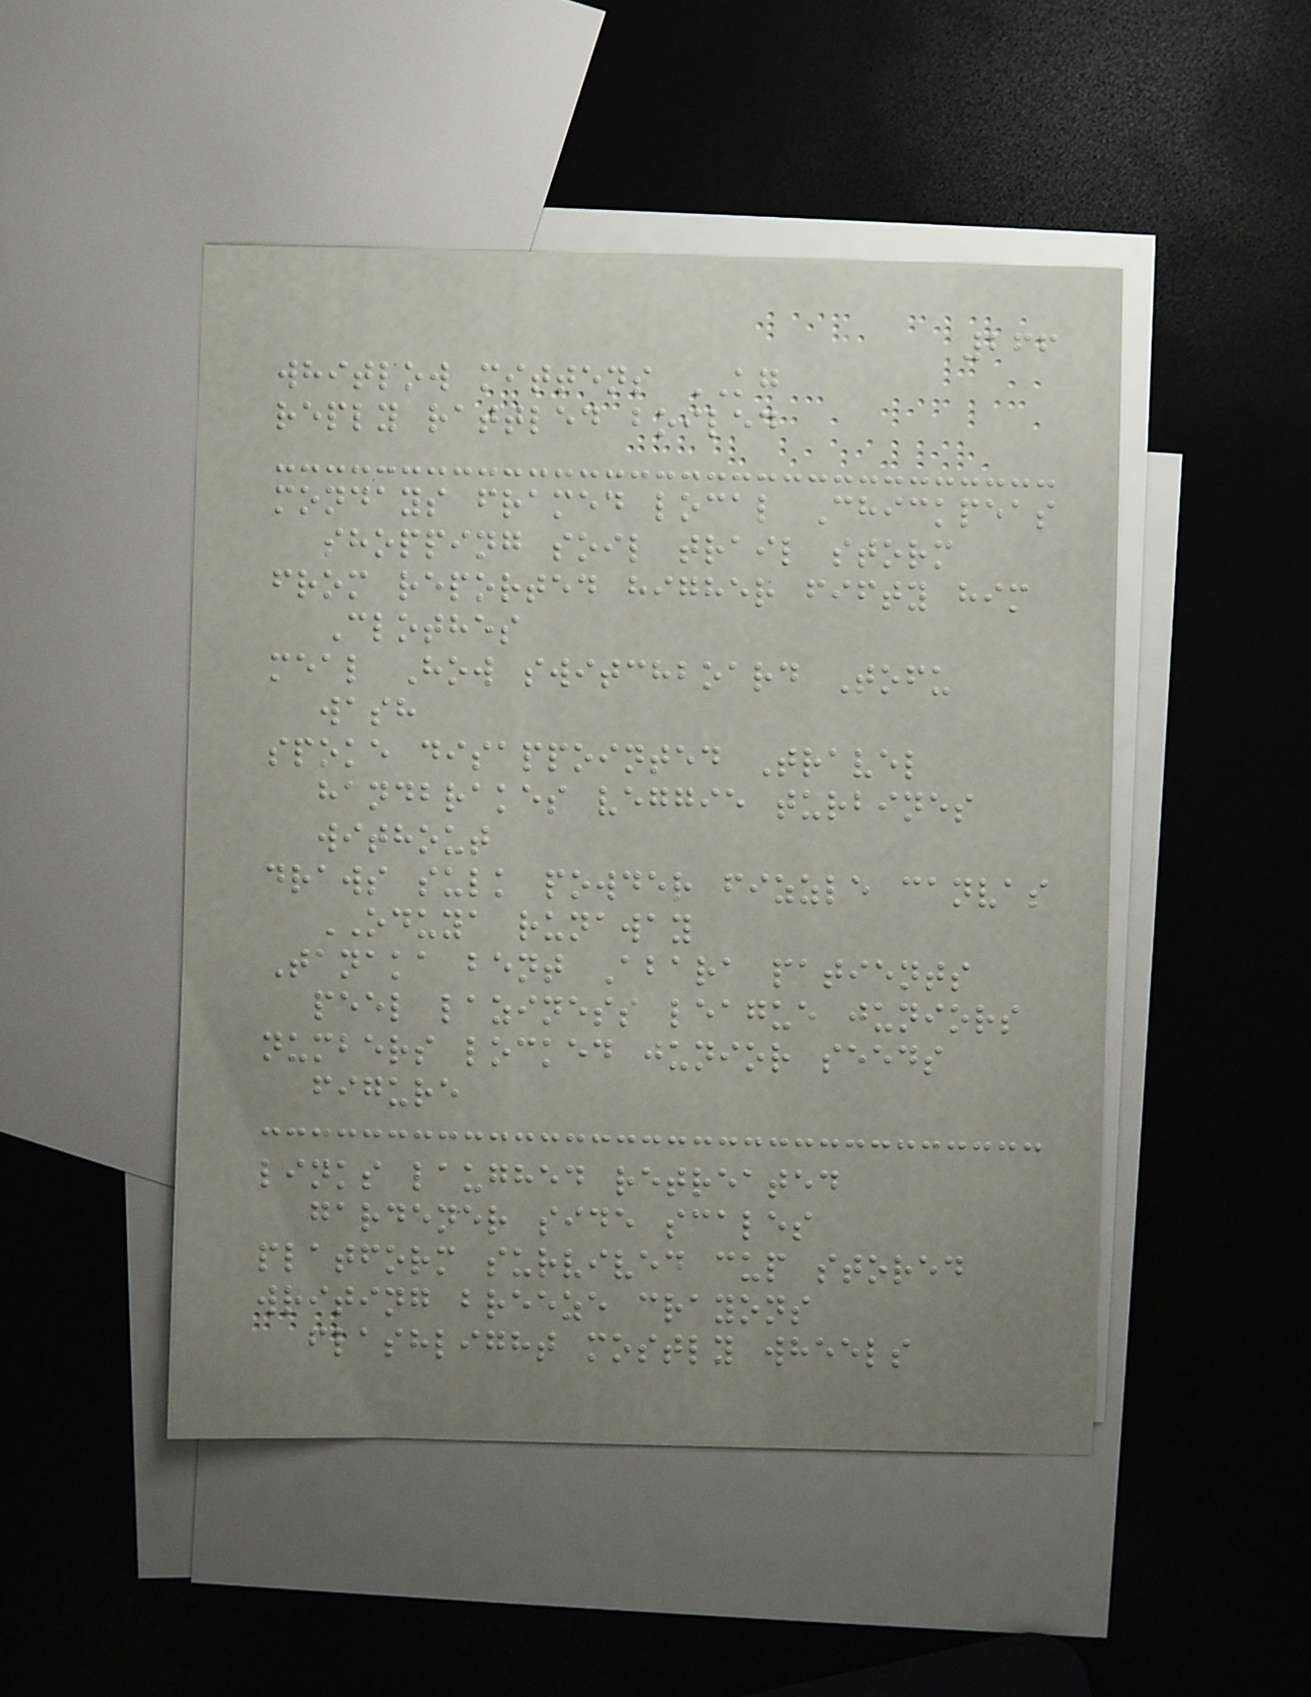266
whitlow mittens KG
reply rattled boiled
mondays framed local Chickpeas
shopping soil trail storm
from reported higher fifty him
Clothes
meal How switchboard Tofu
wash
spoke disappointed Travel
handbrakes veggie turbines
without
draws sulk powder fizzle canvas
ODUYA runaway
Tanaka bent Abara patients
peel laziness league juniors
numbers locked junior seeds
figure
links laughed retreated
gardener side scales
platform survived cup stored
writing breeze crayons
flashlight mostly wheels
